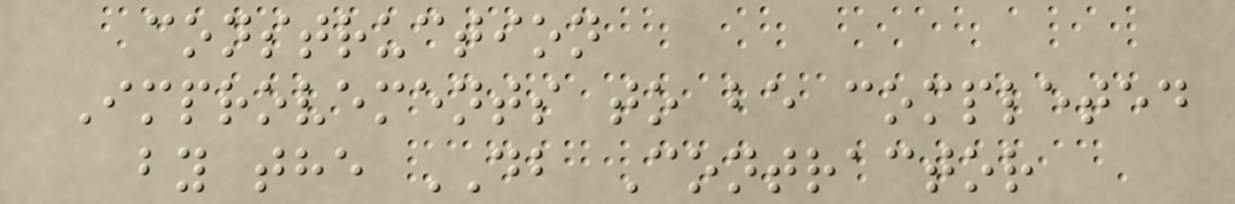construction
Improvements to be completed
by the DB Contractor
